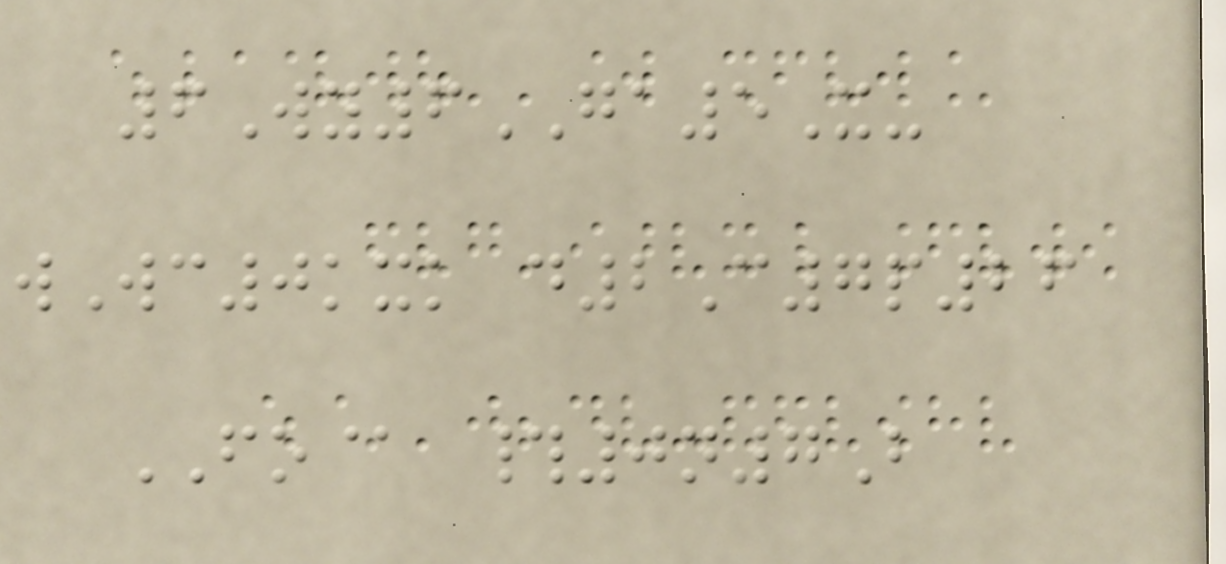6Wy6GA5X-
wWc0kxk d2C7p26
FO@ #0n7B
